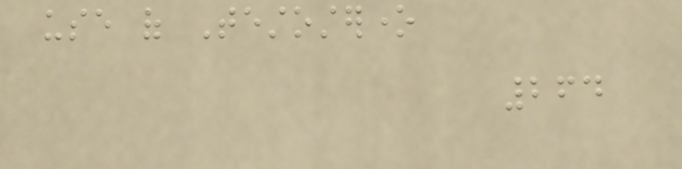use of Testosterone
264
